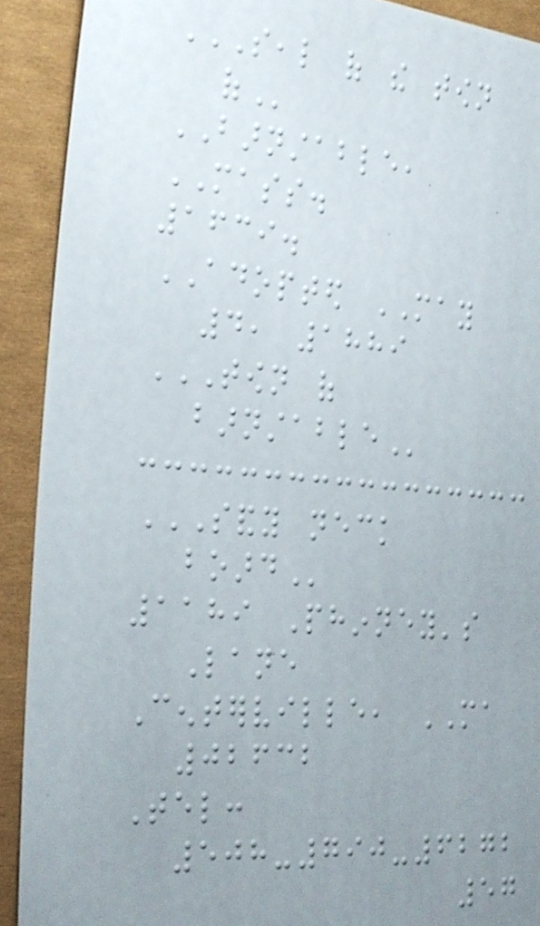SEAL OF THE TOWN
OF
BARNSTABLE,
MASS.
1639.
ADOPTED MAY
4, 1889
TOWN OF
BARNSTABLE
SANDY NECK
BOARD
1189 Phinney's
Lane
Centerville, MA
02632
Tel:
508-790-6272
57
